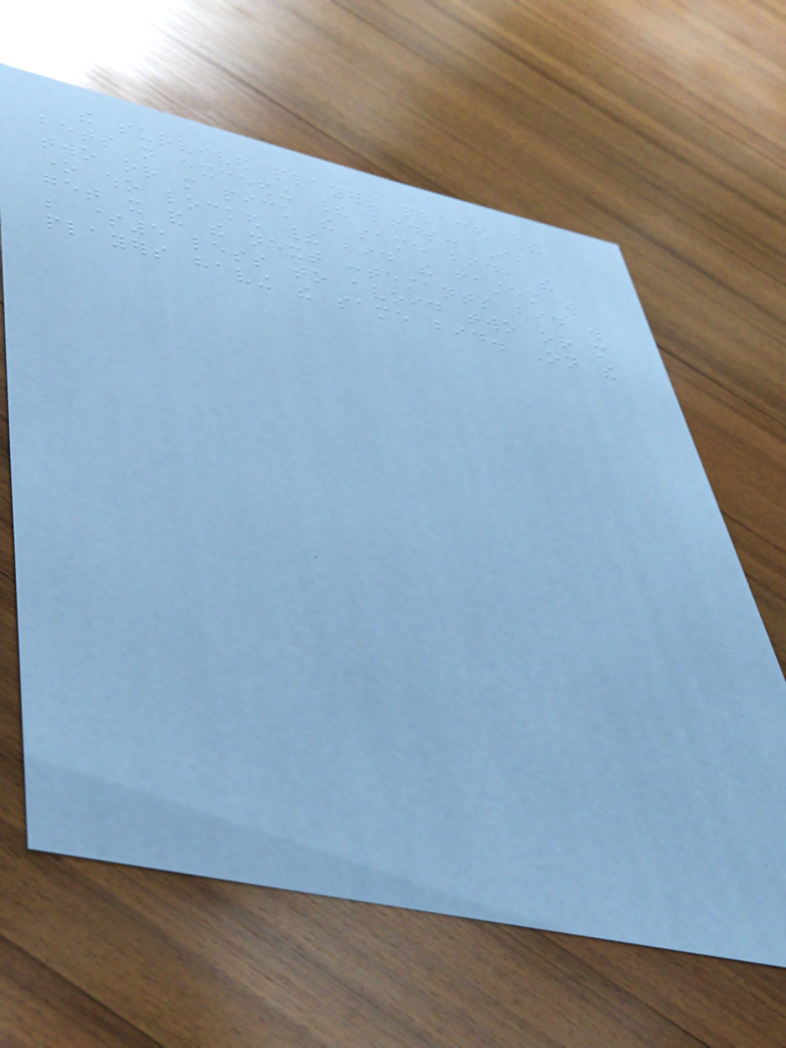the survived players placed their
bets not exceeding their bids. If
two or more pick the same bid, the
one who locked their bid the fastest will
get it and the next contestants bid will
be $5 less to avoid two or more
players having the same bid. On the
